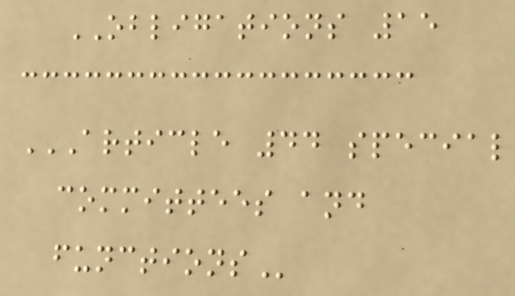OBLIGATIONS 15
ARTICLE 44 SPECIAL
COMMITTEES AND
FUNCTIONS
